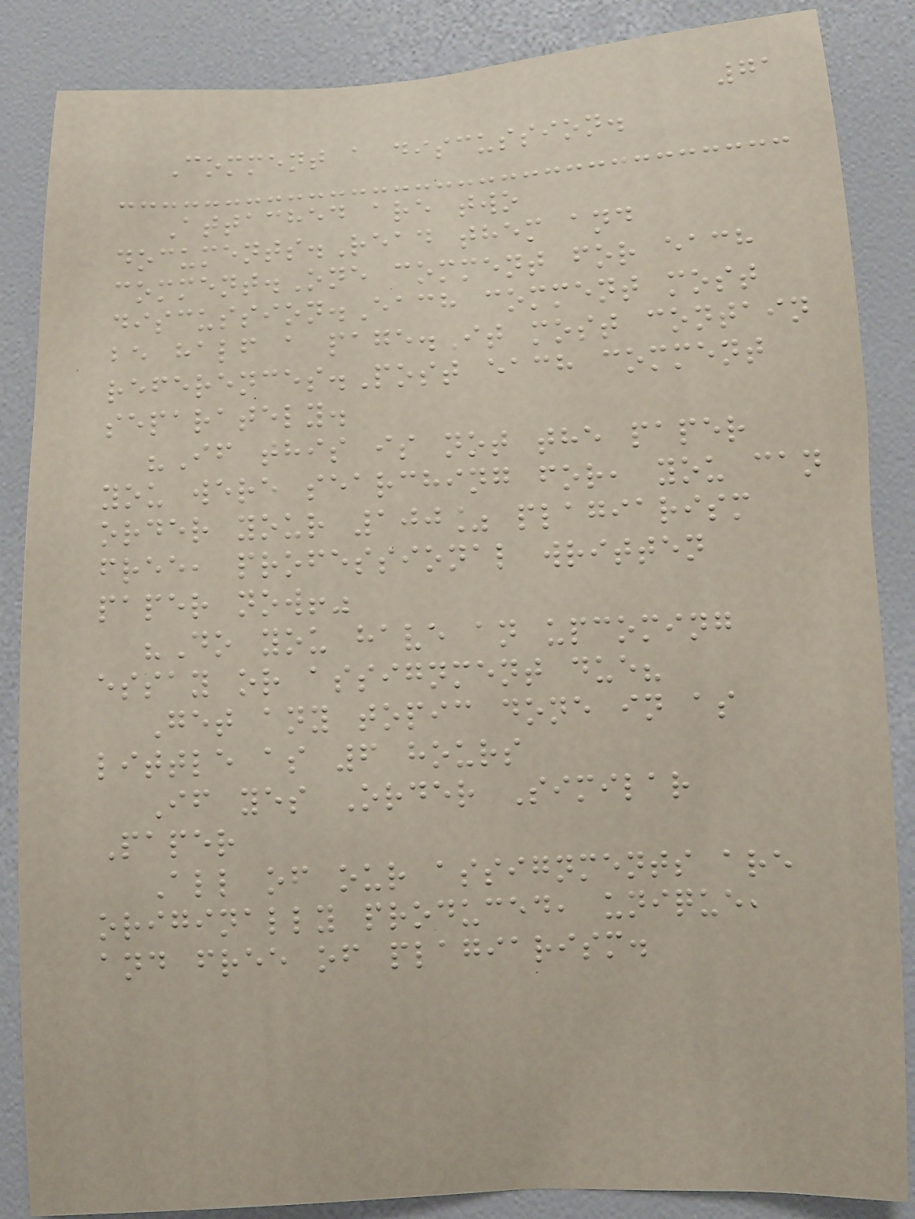71
Comment a discussion.
Attached are two
documents.Read them and
comment.One comment for each
discussion.Each comment most
be half a page.It most contain
references.Post each comment
separately.
"If this is not the paper
you were searching for, you can
order your 100% plagiarism
free, professional written
paper now!"
"Do you have an upcoming
essay or assignment due?
Get any topic done in as
little as 6 hours
If yes Order Similar
Paper
All of our assignments are
originally produced, unique,
and free of plagiarism.
